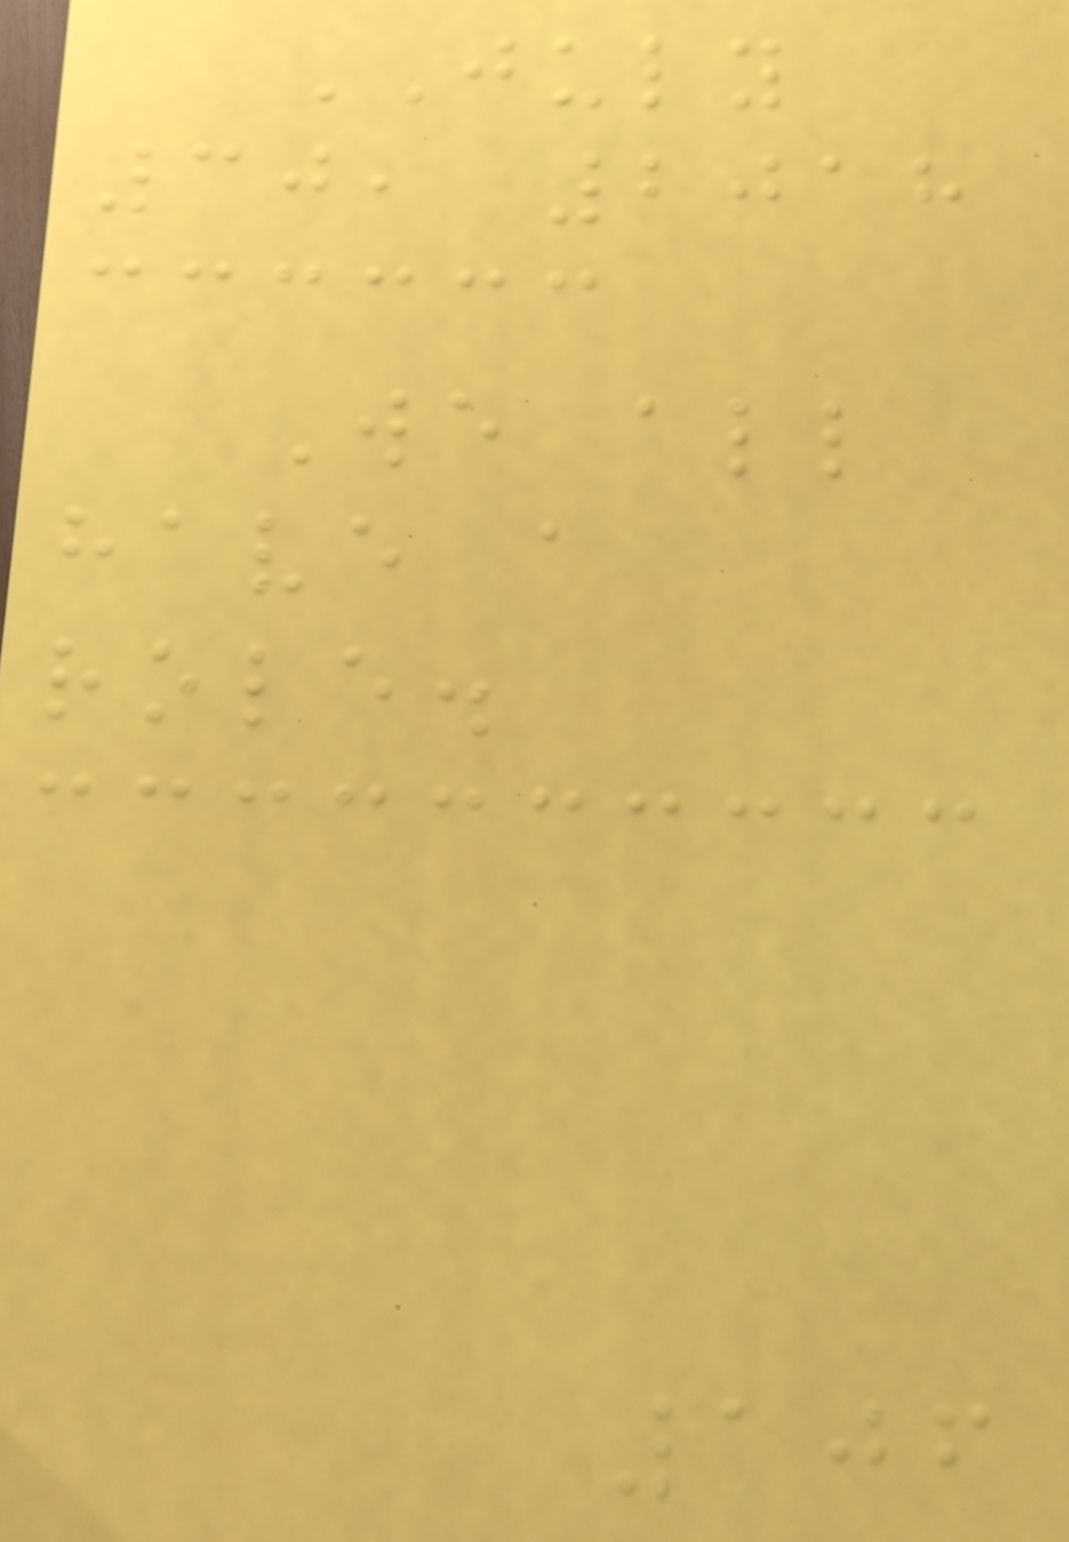JULY
30, 2018
We all
have a
role.
106
